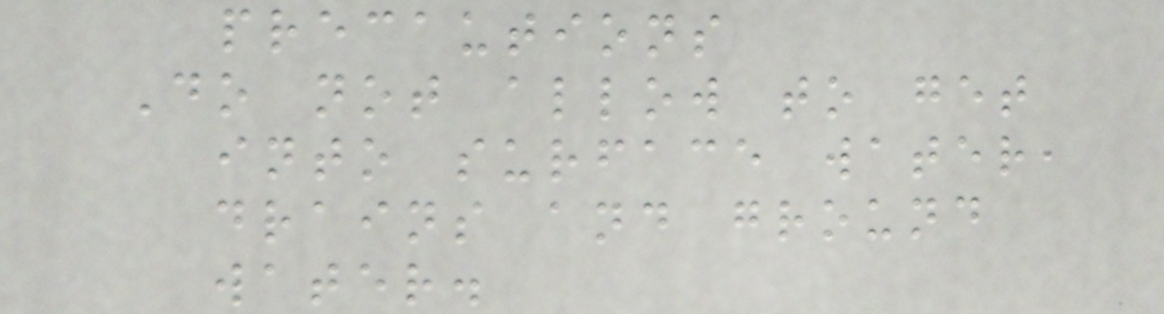precautions
Do not allow to get
into surface water,
drains and ground
water.
